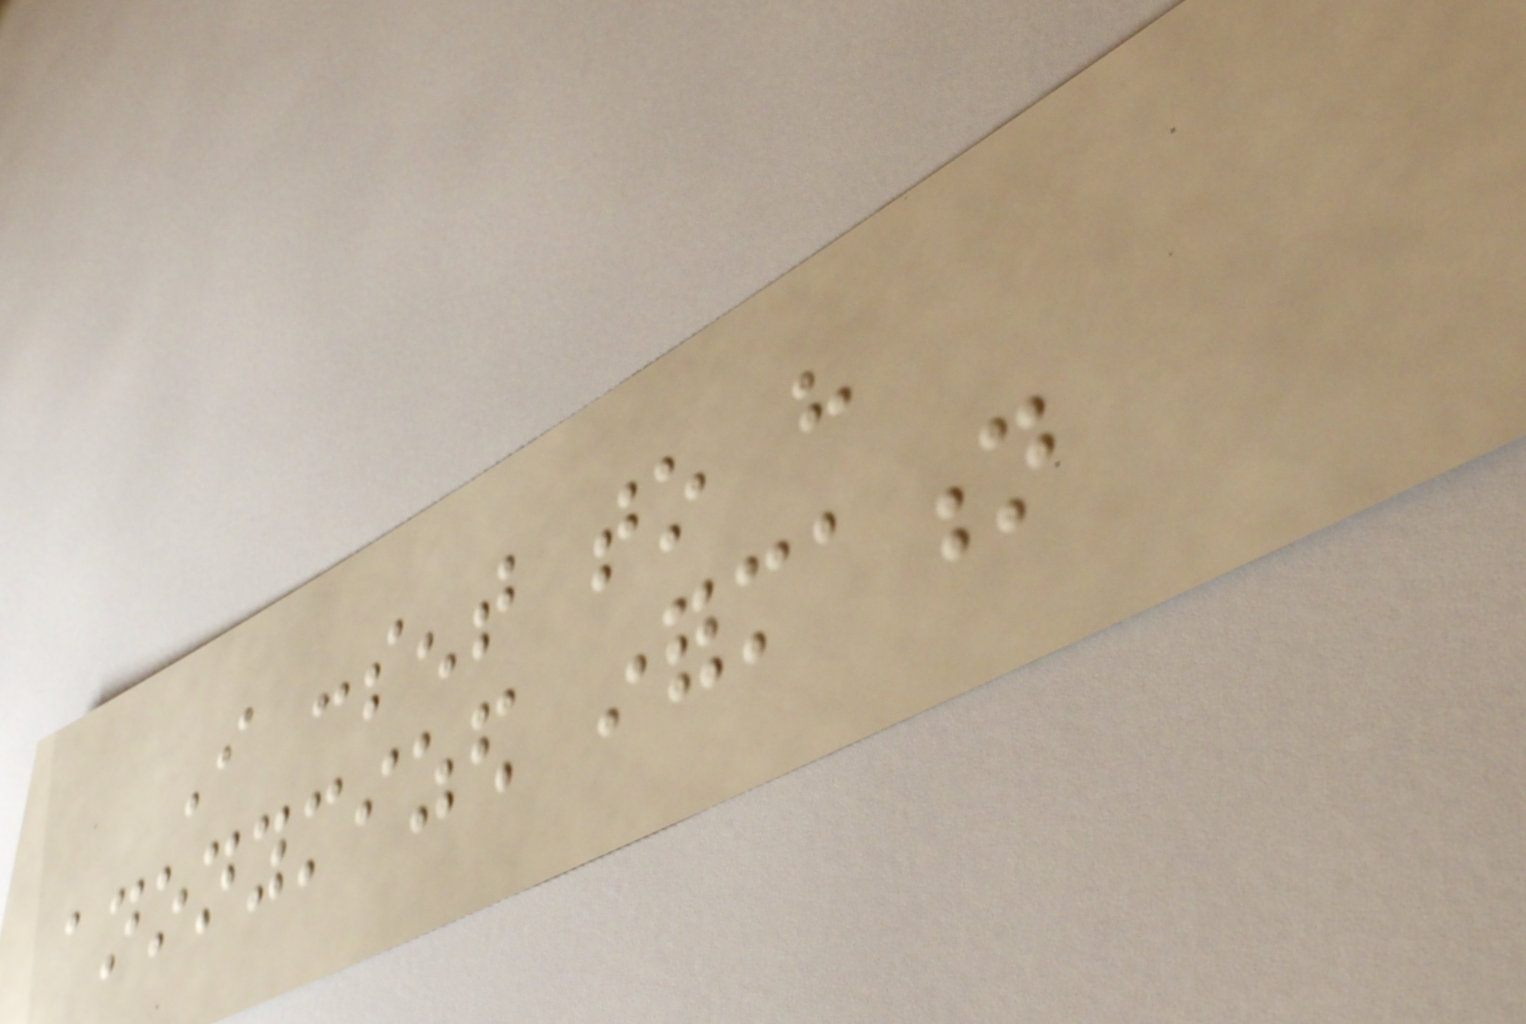I consent to have
anonymized information
